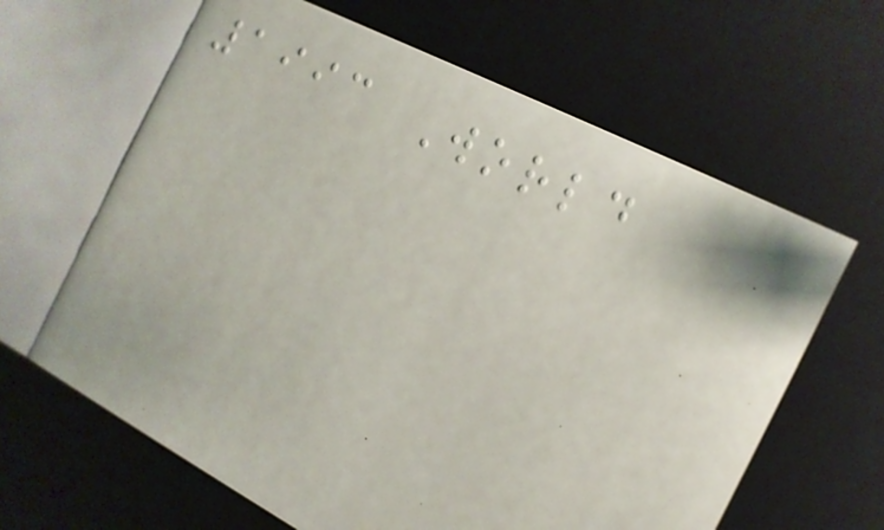1993 World
